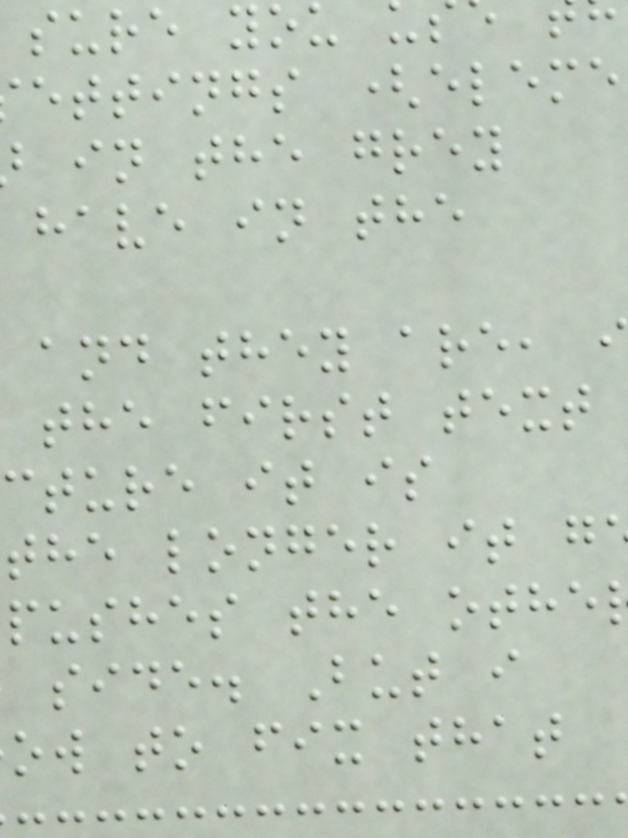sure you
ettings (eleme
in the grey
have in the
and they are,
the first text
cture it is
the longer it g
pushes the othe
side. But i
ow to fix that
